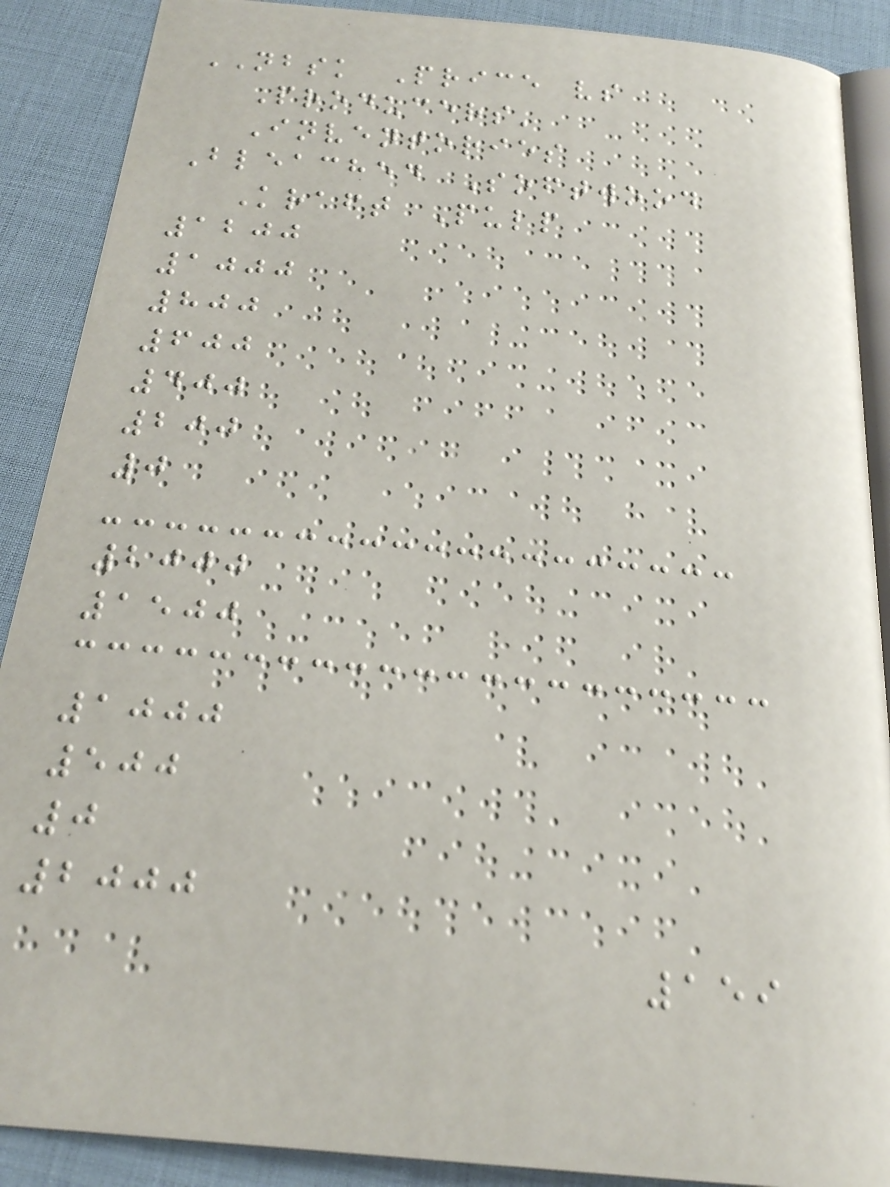NBSK Price vs
Producers'
Inventories
Bleached Softwood
Kraft Pulp
1200
1000
800
600
400
200
0
2000
1500
1000
500
0
2000
159
